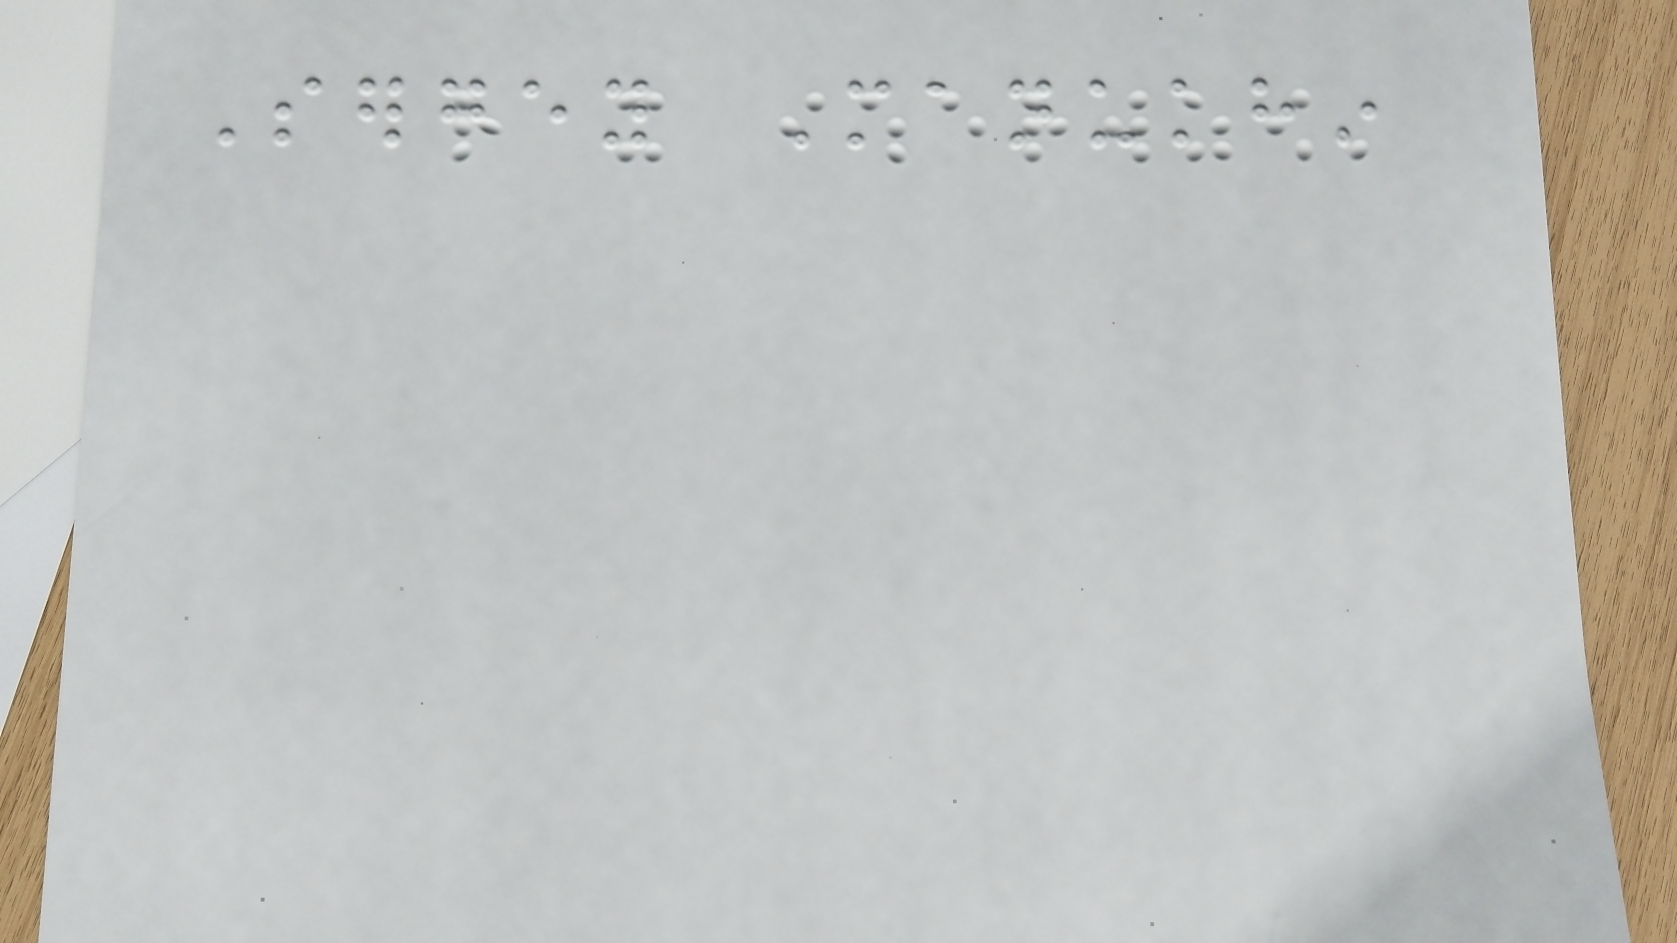Sergey Manukhin
